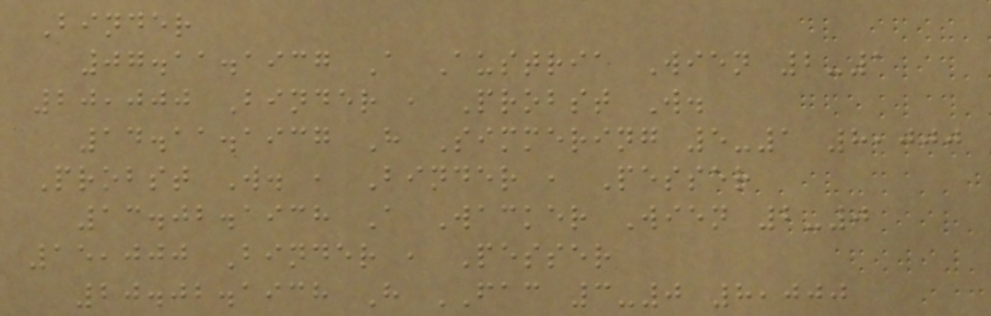Binder
07.11.1937 A Austria Wien 2-1
20,000 Binder , Probst W.
14.11.1937 H Simmering 5-1 8,000
Probst W. , Binder , Pesser
13.02.1938 A Wacker Wien 2-0
15,000 Binder , Pesser
20.02.1938 H FAC 3-0 8,000
